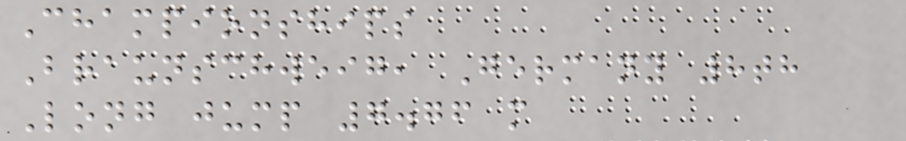Championships
Braunschweig, Germany 8th
Long jump 7.76 m
